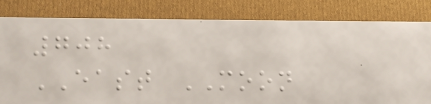708
EAST MOON
